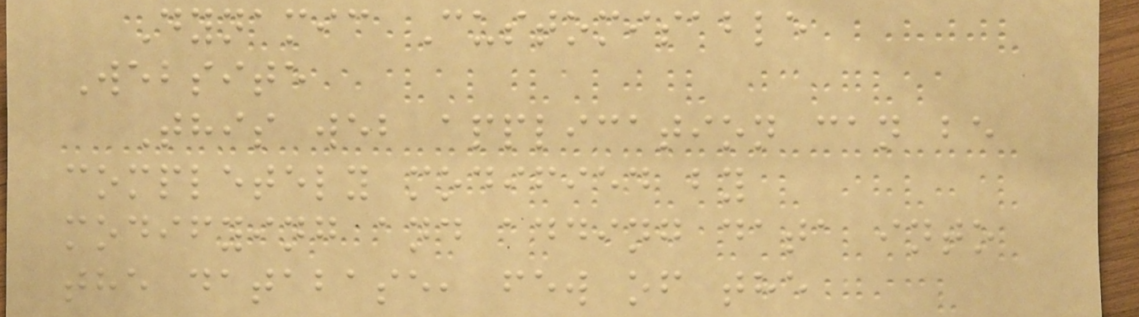Dynamic Customisable
Website
This web application can be
completely modified by
modifying and adding data into
the database, few of the
